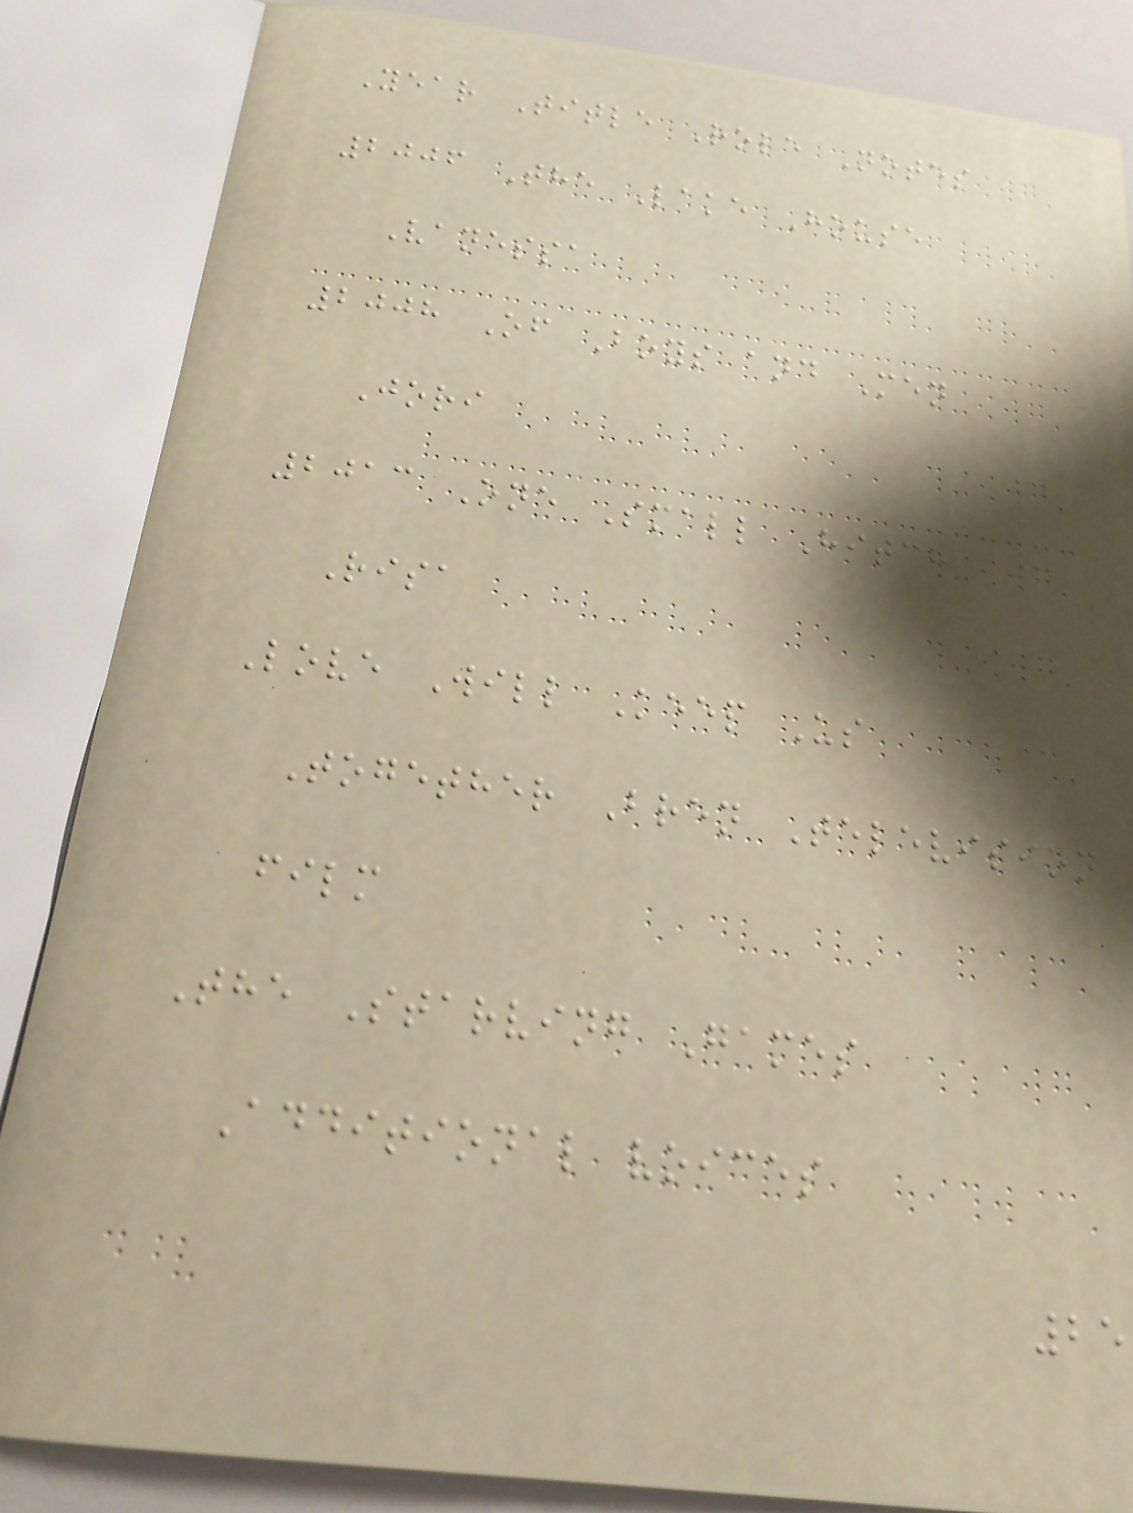Year Title Role Notes
2006 The Lake House
Vanessa
2008 Of Boys and Men
Jori
2013 One Small Hitch
Risa
Love Will Keep Us
Together Bren Television
film
The Starving Games
Additional voices
25
